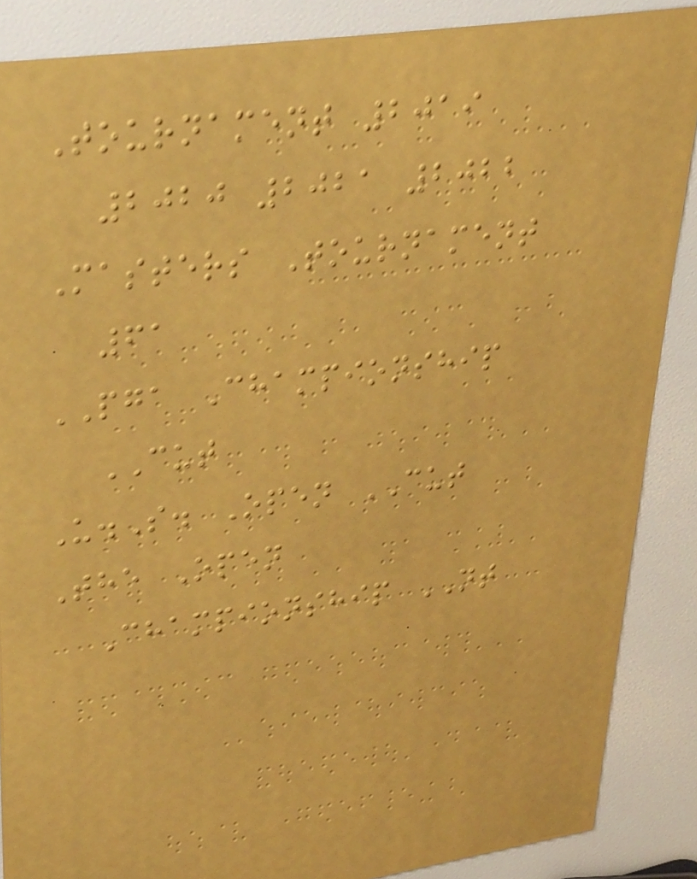Tournament 2019
2020 2021 2022
Masters Tournament
61
PGA Championship
CUT
U.S. Open CUT
The Open
Championship NT
